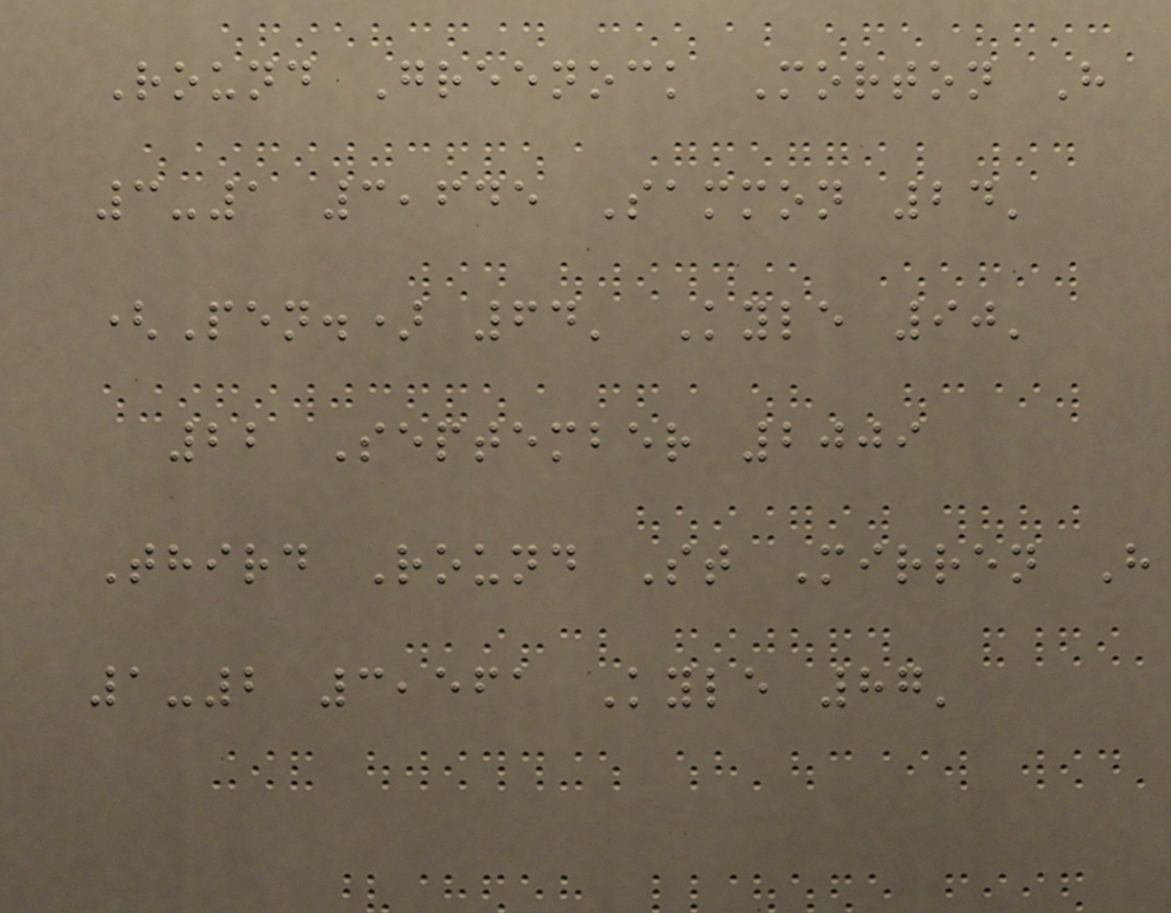Round Greenock Morton H
3-1 3,645 Sammon 24'
(Pen.) 64' Kyle 90'
22 September 2009
Third Round St Mirren H
1-2 3,561 Kyle 87'
